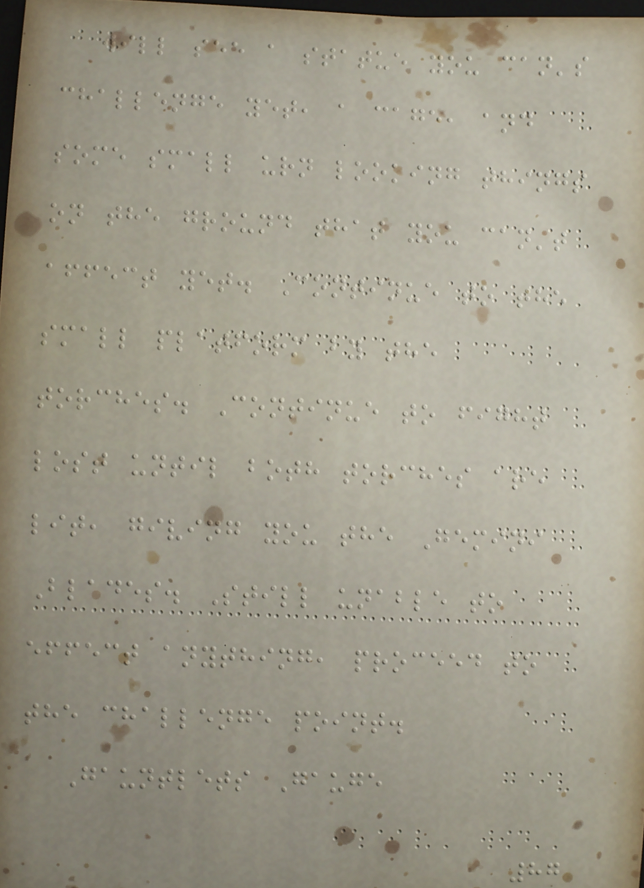will see a statue you can's
challenge yet, a cage, and
some small urn looking things
on the ground that you can't
affect yet. Continue to the
small platform by the
torches. Continue to fight
lost until both torches are
lit, giving you the Gemini
Blades. Still unable to
effect anything, proceed to
the challenge point.
Gauntlets Gauge
87
